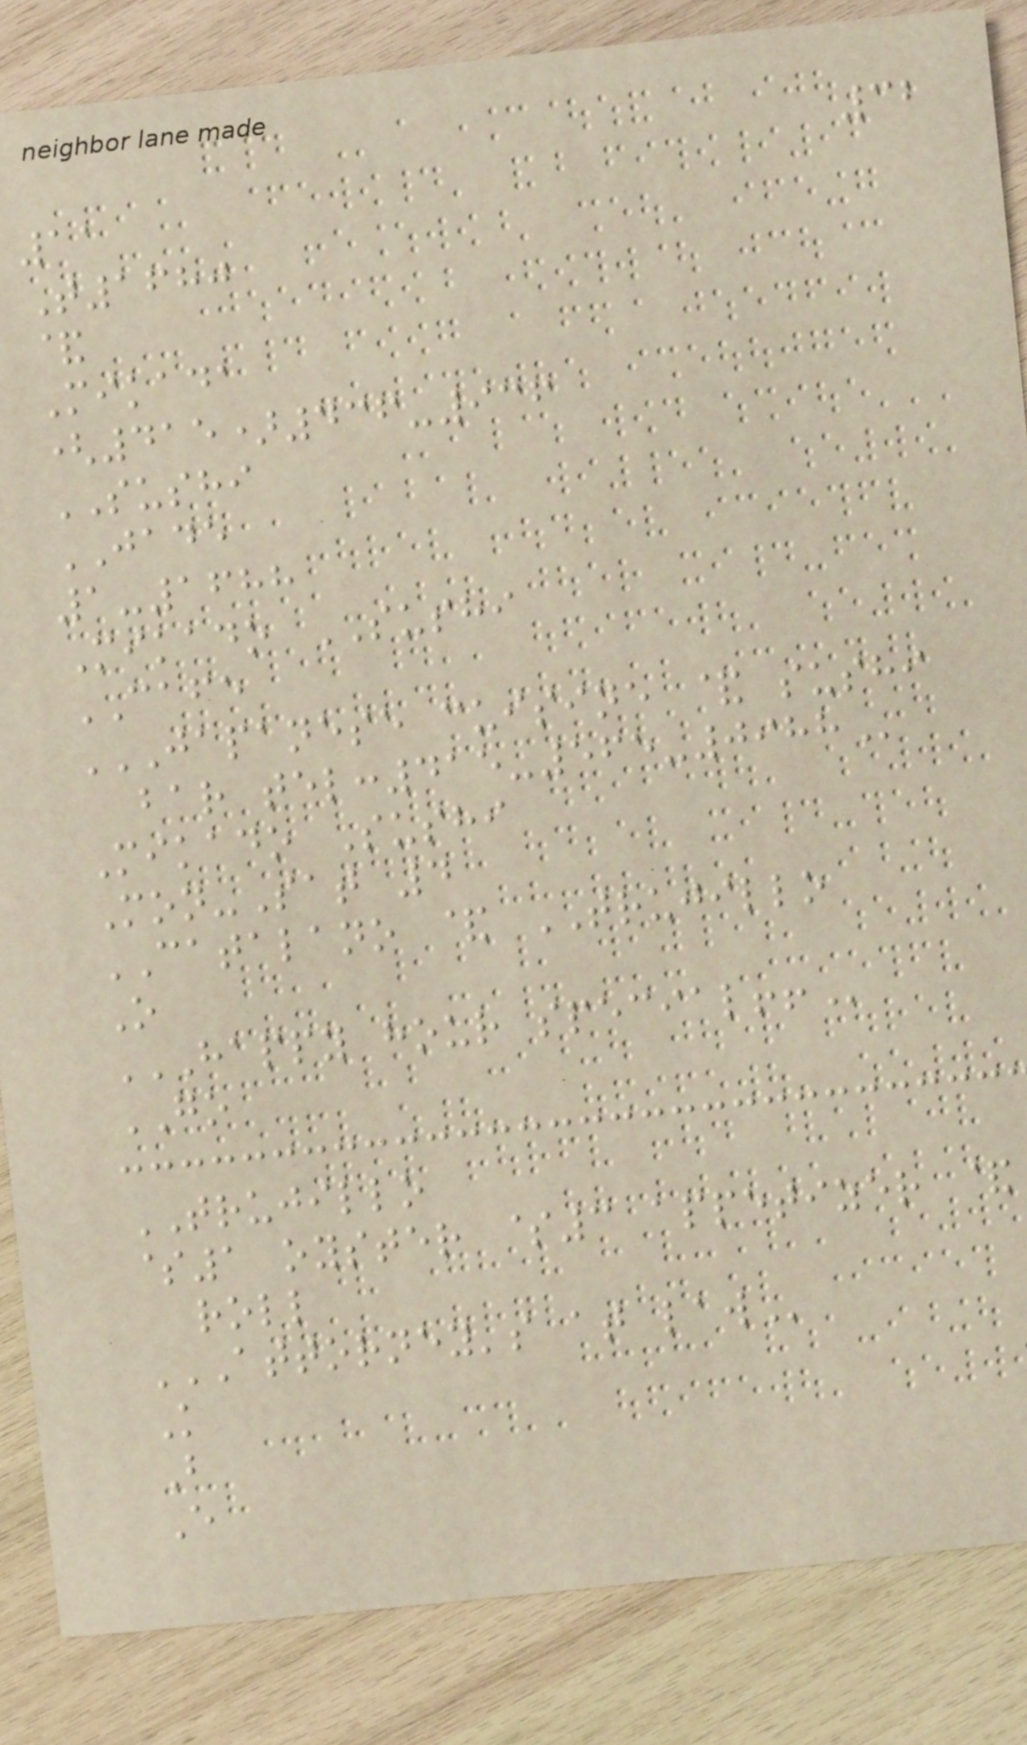32
11
T1680
&
Mikada
(415)436-936
SUSHI
JADE
1-1688
Mikado SUSHI
CAFE
JAPANESE CUISINE & SUSHI
BAR TEL:415-565-0988
Mikado Sushi
Mon-Sat 4
CATALANO & TRUJILLO
O
HAPPY HOUR SPECIAL!!
GO
TRUJILLO
$1 oyster $3 appetizer &
roll
ATTORNEY'S AT LAW
K
B
E
